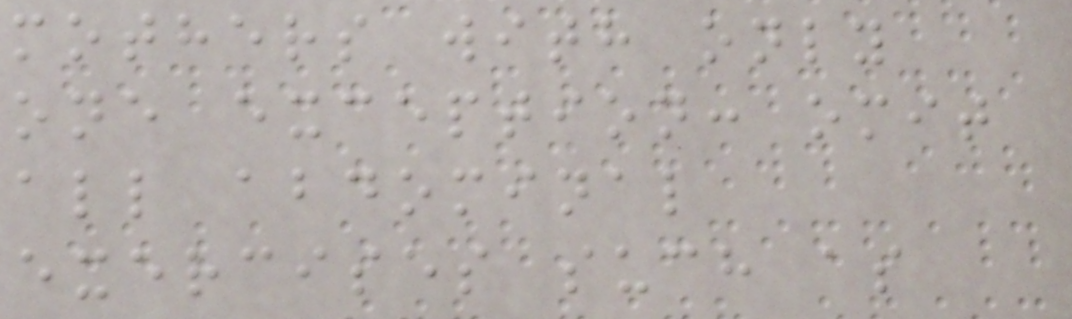mothers with only
one exception: omit
all abdominal
exercises such as
